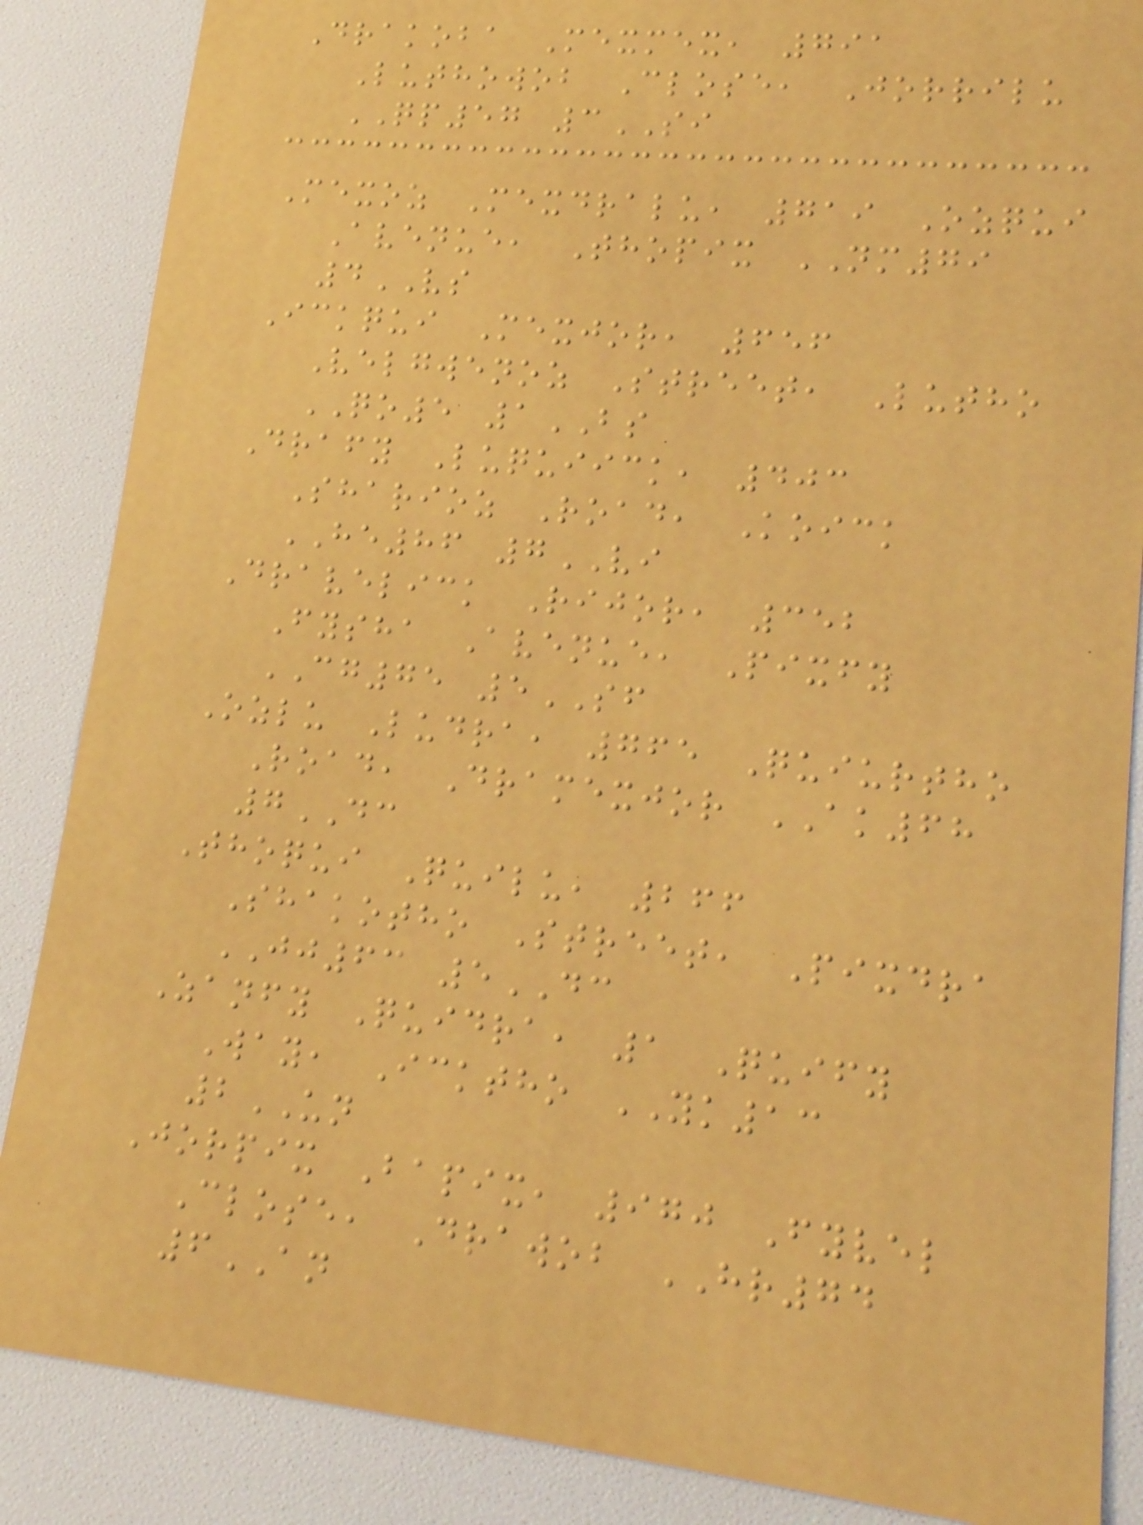Drakoba Mexmex, 791
Luthowob Close, Jorrilu
QP57 3SI
Mexoz Mexdralu, 719 Ozqui
Avenue, Thopix NM79
4VS
Ickqui Mexjor, 656
Velgwenoz Street, Lutho
QO5 1BS
Drafy Luquiick, 403
Sharioz Road, Koick
HE86 7VI
Dravelick Rijor, 352
Fysha Avenue, Pixfy
CG75 5SF
Ozlu Ludra, 765 Quiurtho
Road, Dramexjor AK68
7DC
Thoqui Quilu, 266
Shakotho Street, Pixdra
JJ63 5DC
Zanfy Quidra, 1 Quify
Way, Icktho YK13
2UN
Jorpix Bapix, 970 Fyvel
Close, Drawob HR74
6AN
